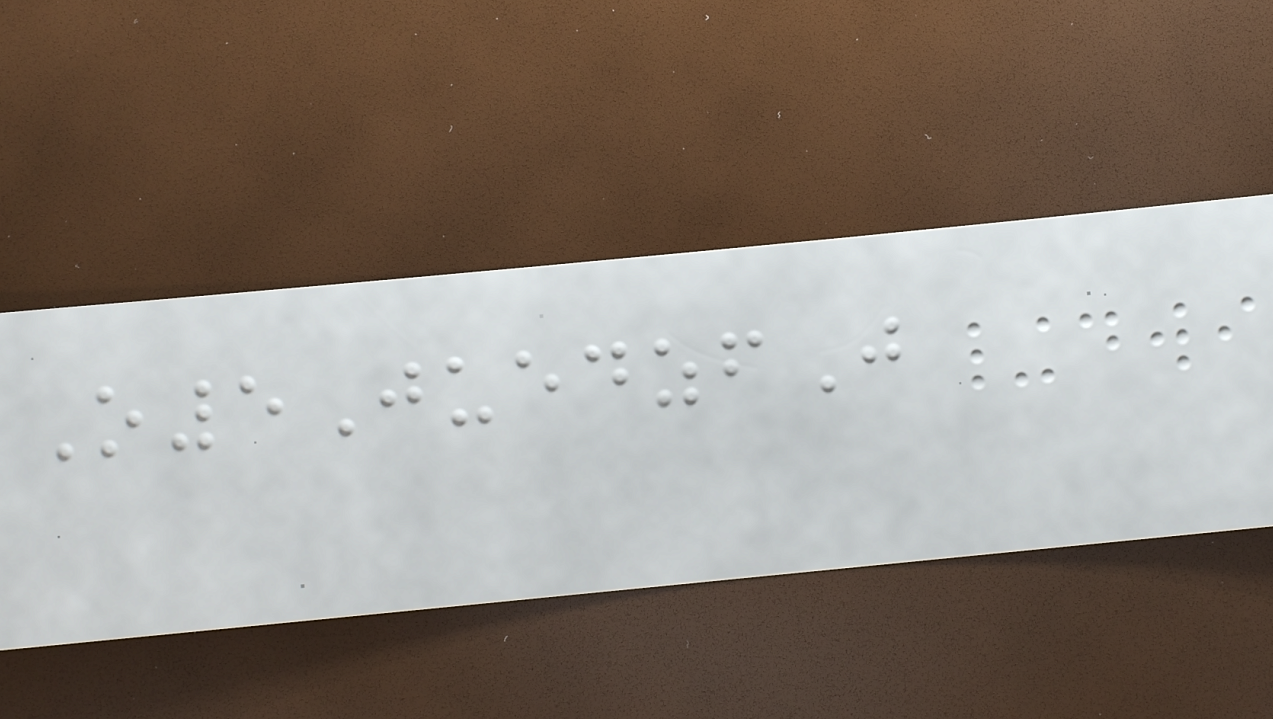O5JuedzfJ
